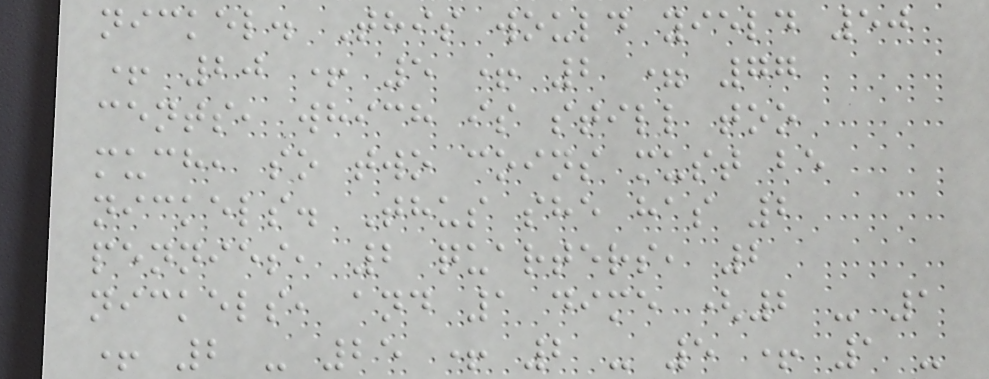nickel. This would yield 50
+ 20 + 5 + 2 = 77
cents, which is still too
much, so two coins must be
nickels. Thus she has 2
pennies, 2 quarters, 2
nickels, and 1 dime (2 - 1
+ 2 - 25 + 2 - 5 + 1 -
